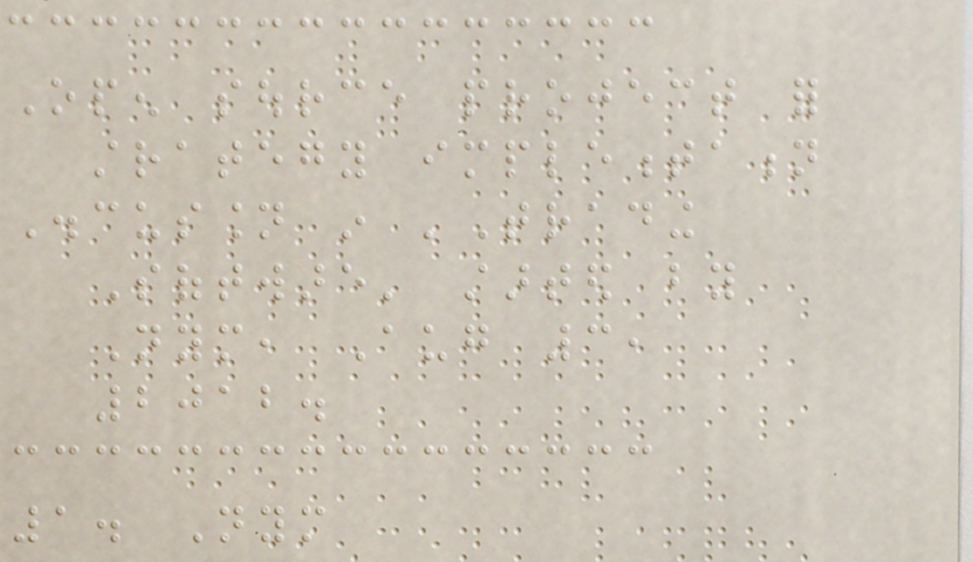Open source project for
strategy implementation
Discussion in 'Trading
Software' started by
Nym, Aug 3,
2012.
1. Nym
